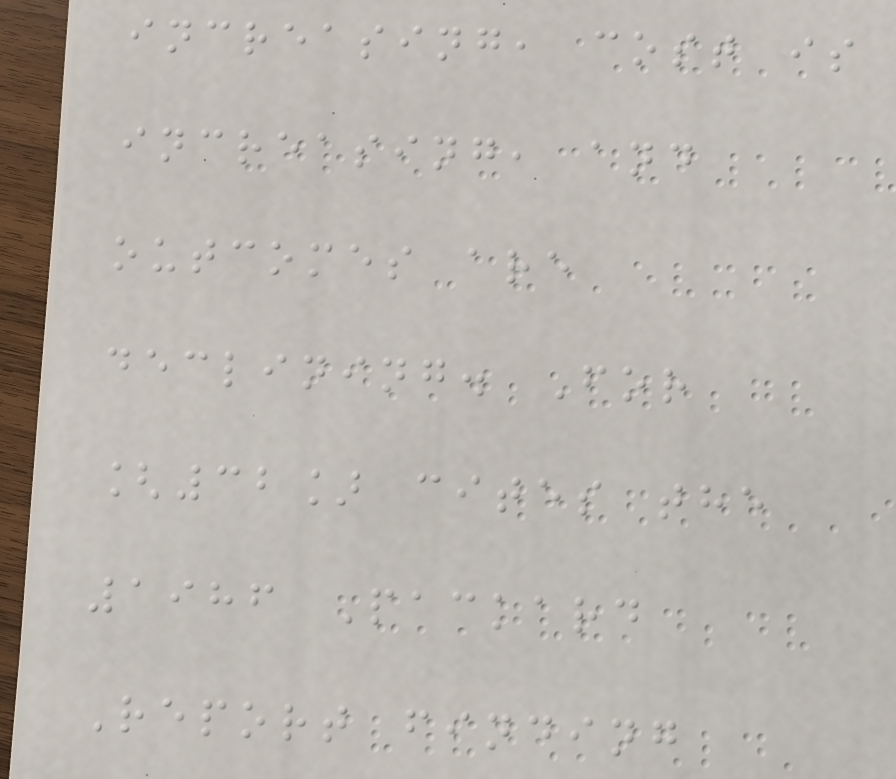increasing, cost is
increasing, and
outcomes are
declining. For
[32] cites the
1986 Packard
Report finding
